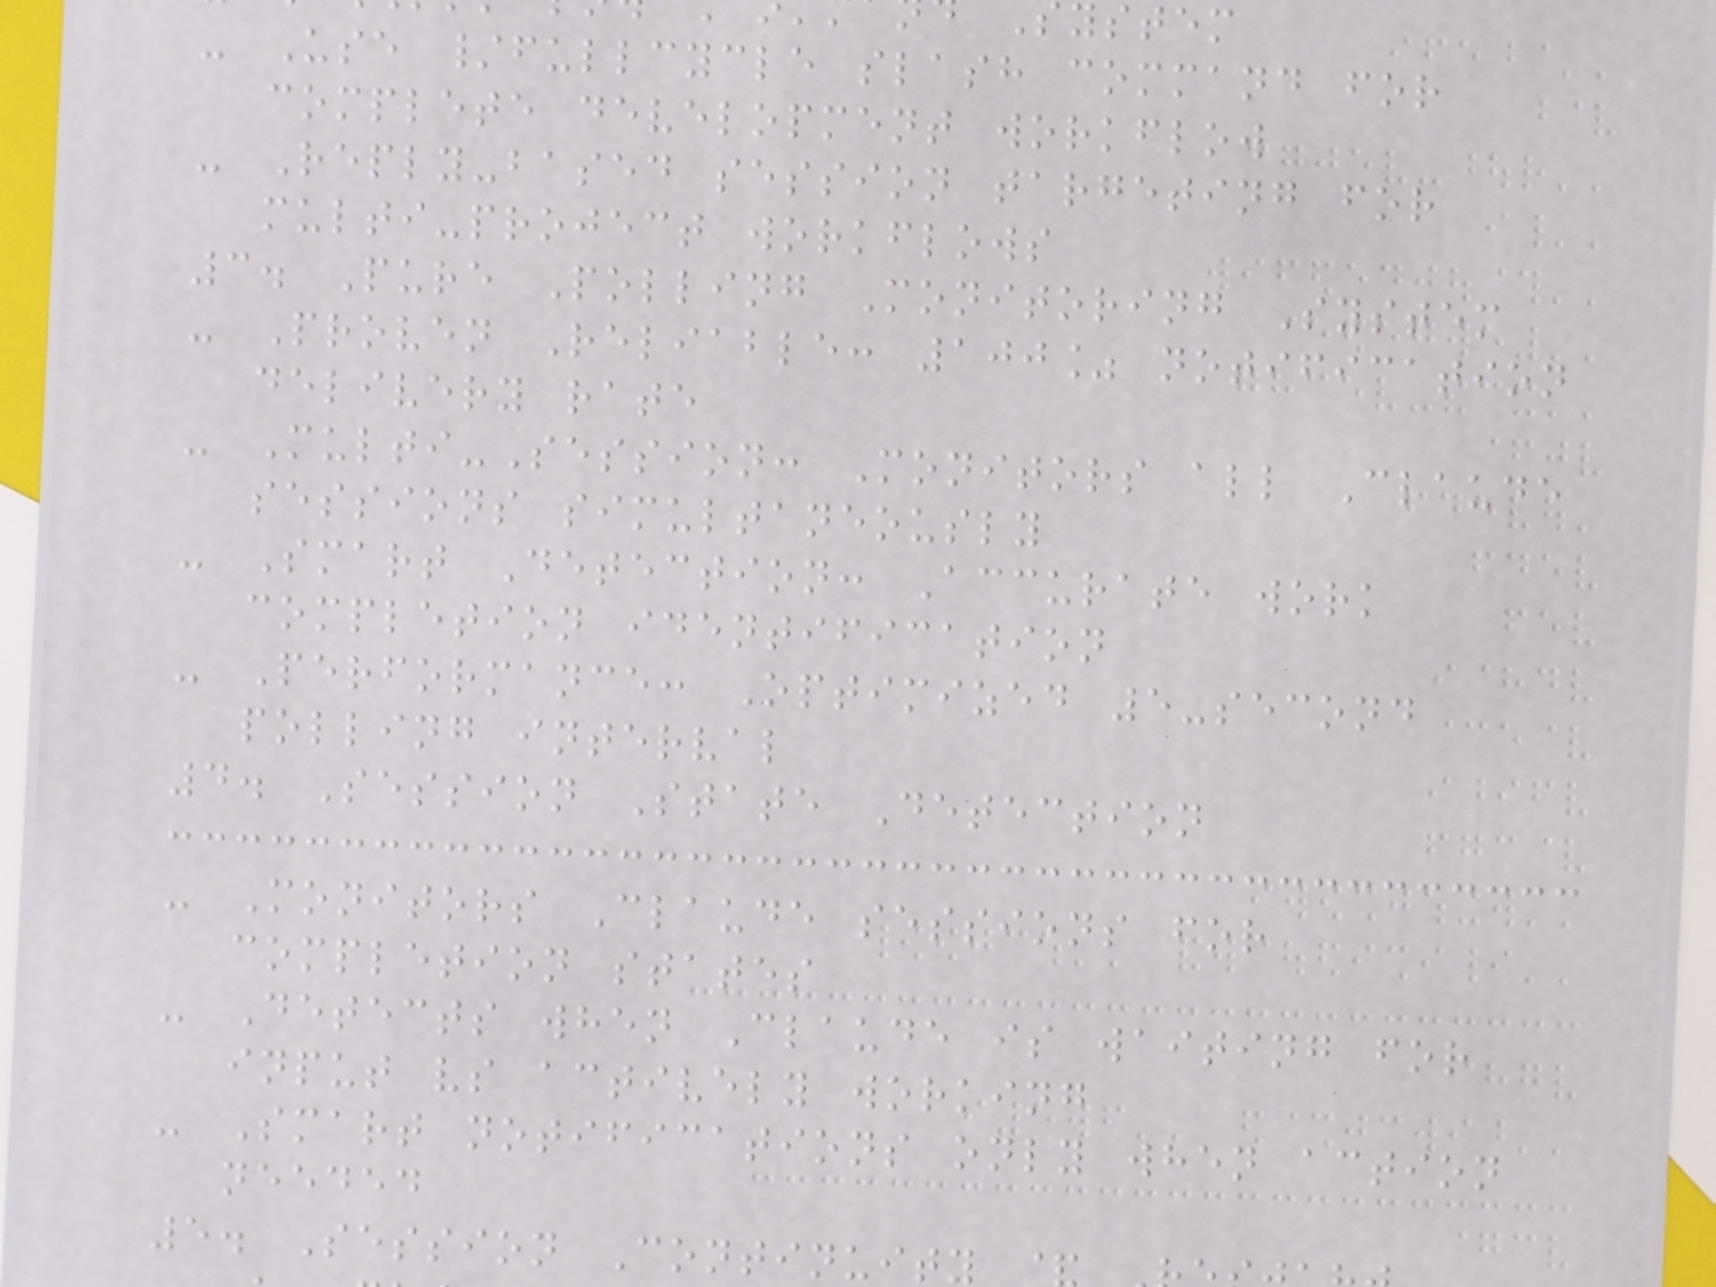- Use /fullcycle slash command for
complete development workflow
- Reply-based session targeting for
multi-project workflows
3. Pure Polling Monitoring System
- Proven Reliable: 100% notification
delivery rate
- Multi-Session: Monitors all Claude
sessions simultaneously
- Smart Detection: Accurate work
completion identification
- Performance: Optimized 5-second
polling interval
4. Session State Detection
- Monitors Claude sessions for
completion states
- Detects when Claude is waiting for
input vs actively working
- Smart notifications only when action
needed
5. Session Continuity
